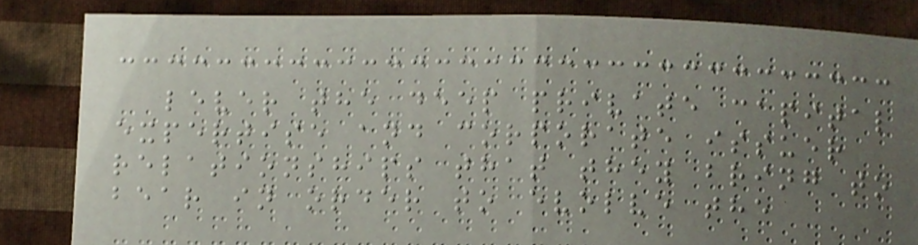lever the deep private capital
expertise and corporate issuer
relationships that they bring to
bear in order to evolve the
